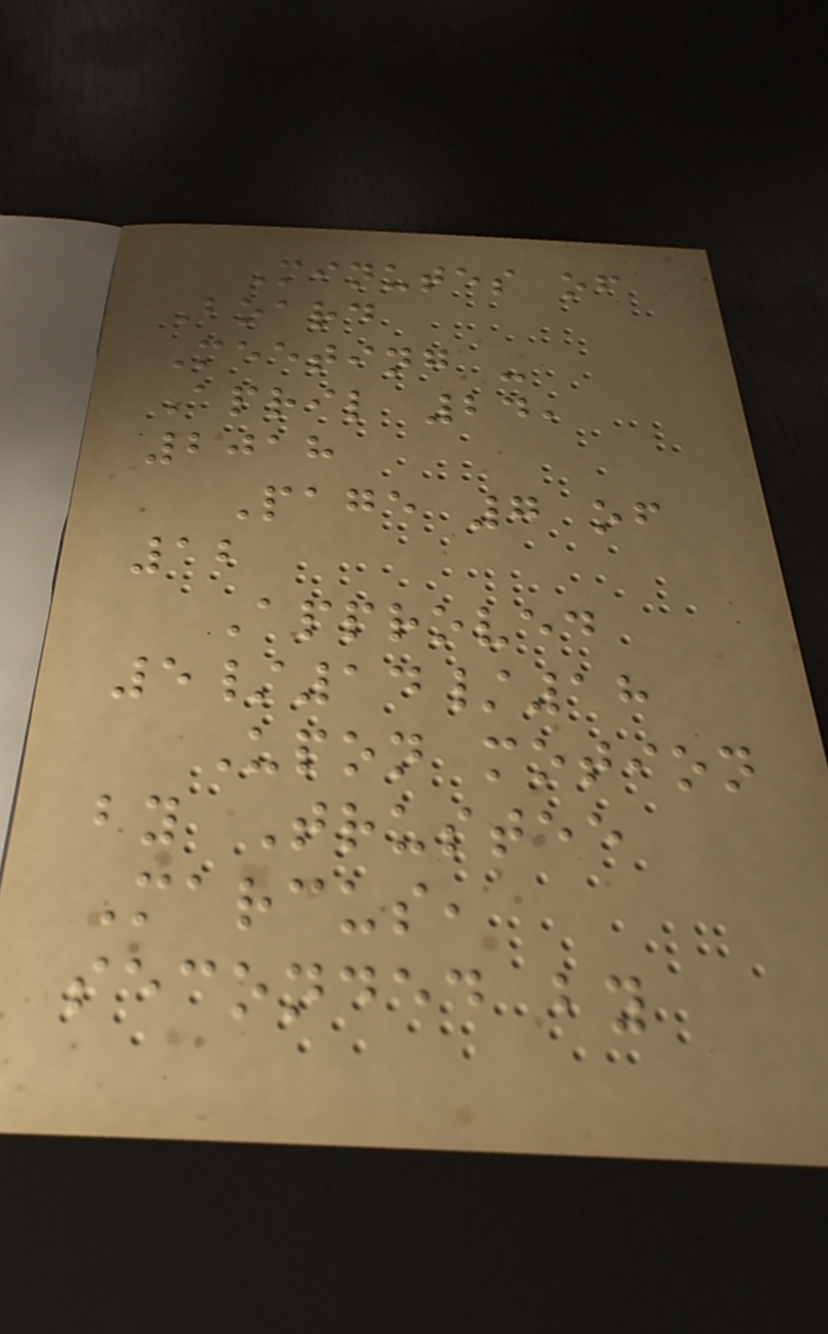Minutes of
Board
Meeting -
April 24,
2018
Page 7 of
12
Approved
5/14/18
Upon motion
by Trustee
Marcus,
seconded by
